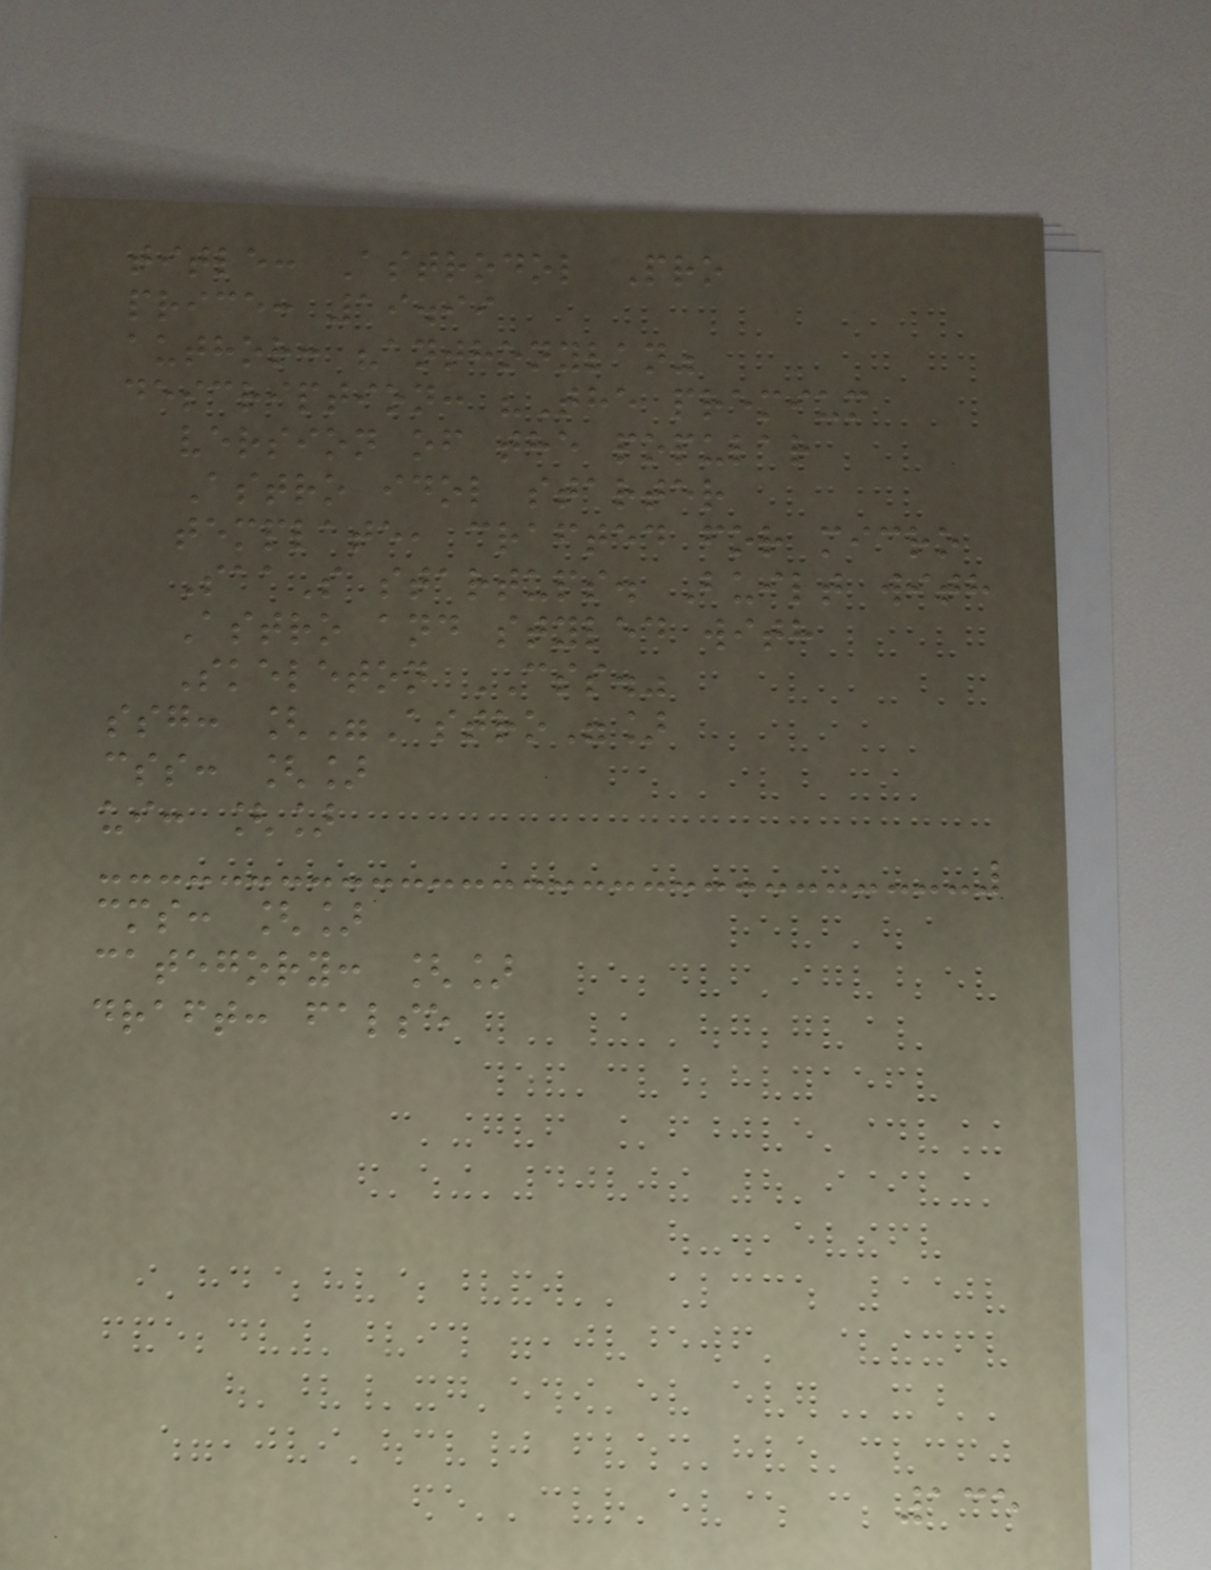title: Astrodol Pro
price: 19.99
author: "anthonylan"
description: "The premium
version of the popular
Astro idol starter
template, crafted for micro
SaaS startups. Built with
Astro and styled with
Skeleton CSS."
ssg: ["Astro"]
css: []
ui: []
cms: []
category: []
draft: false
135
